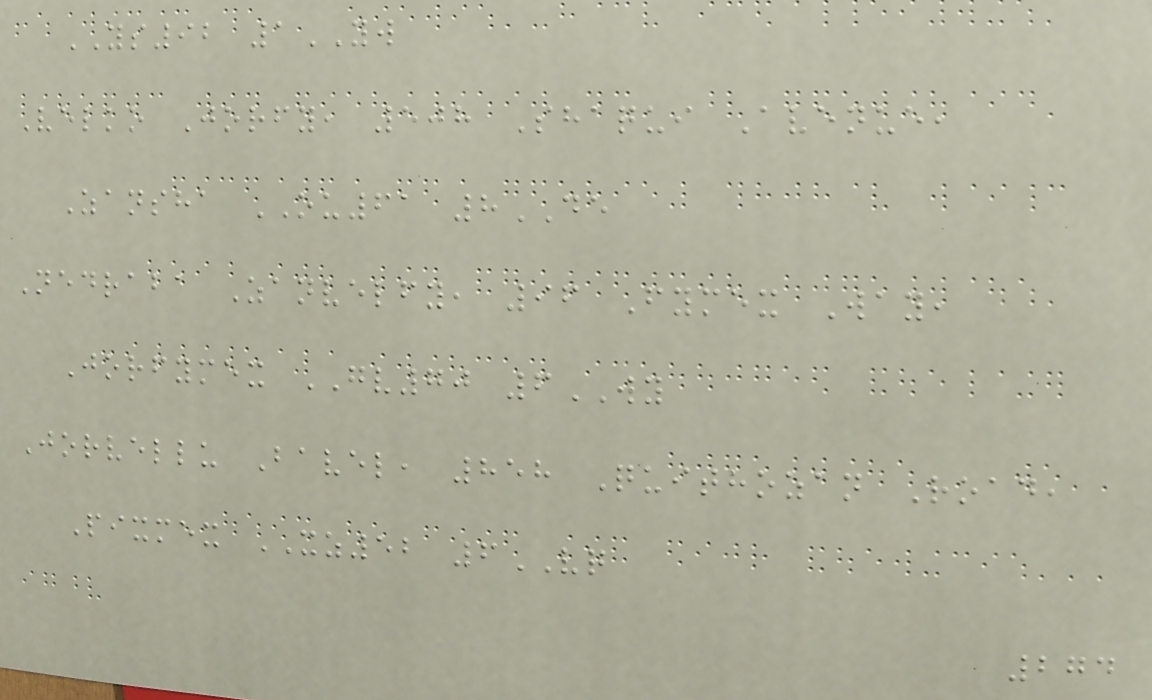YS92 1YW
Velko Jorfy, 508 Shaqui Avenue,
Zansha OU61 8DE
Nedraba Zanvelfy, 96 Fymex Way,
Jorfymex GV70 6WY
Jorvellu Bavel, 858 Quithozan Road,
Pixmex XZ52 6VQ
274
